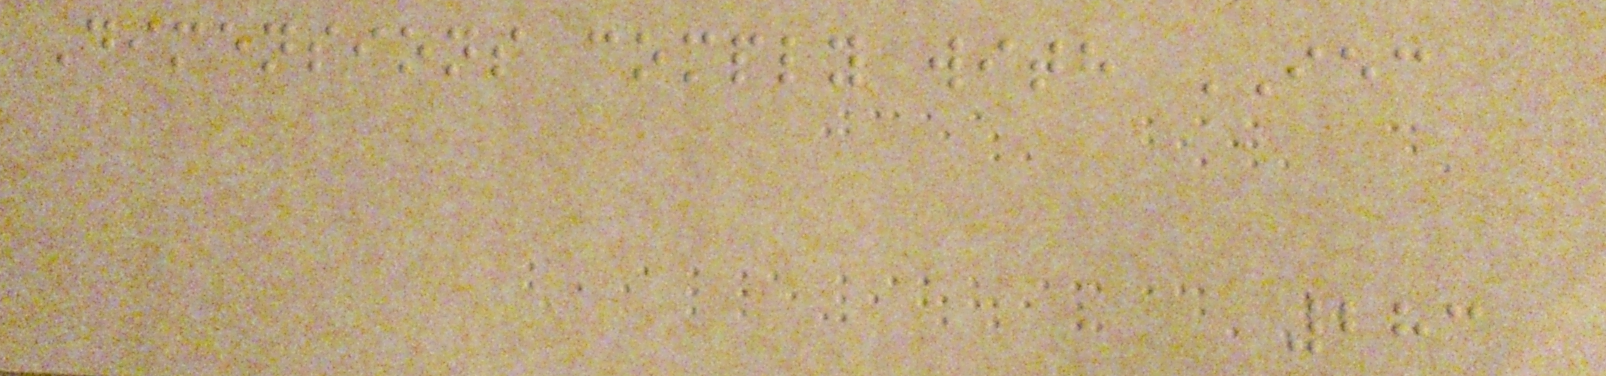Dimensions comply with IEC
283
